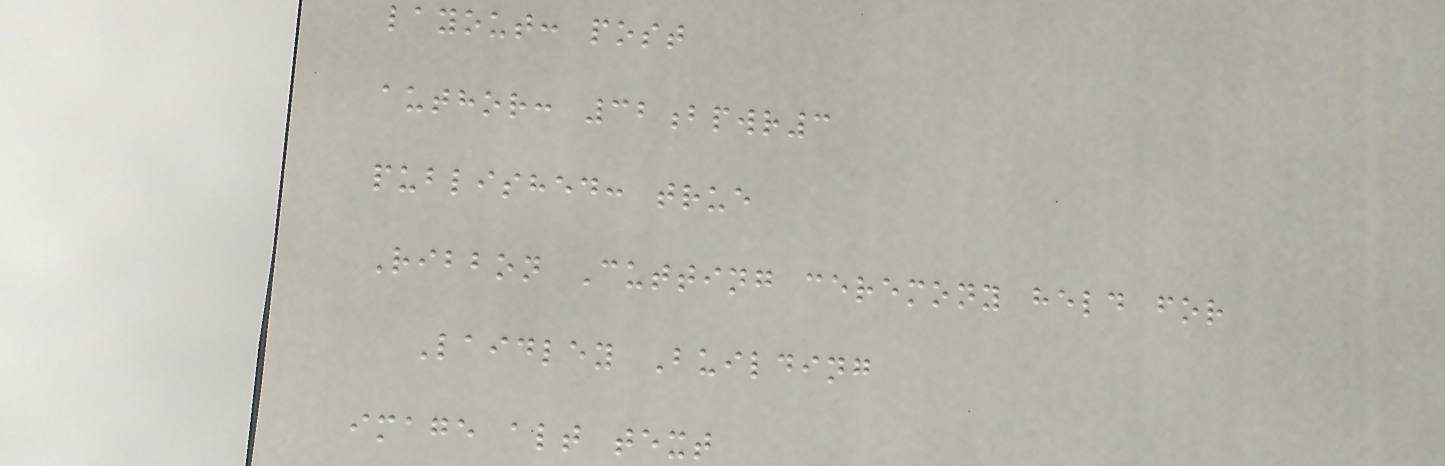layout: post
author: 32bpwr3
published: true
Ribbon Cutting ceremony held for
Laidley Building
image alt text
